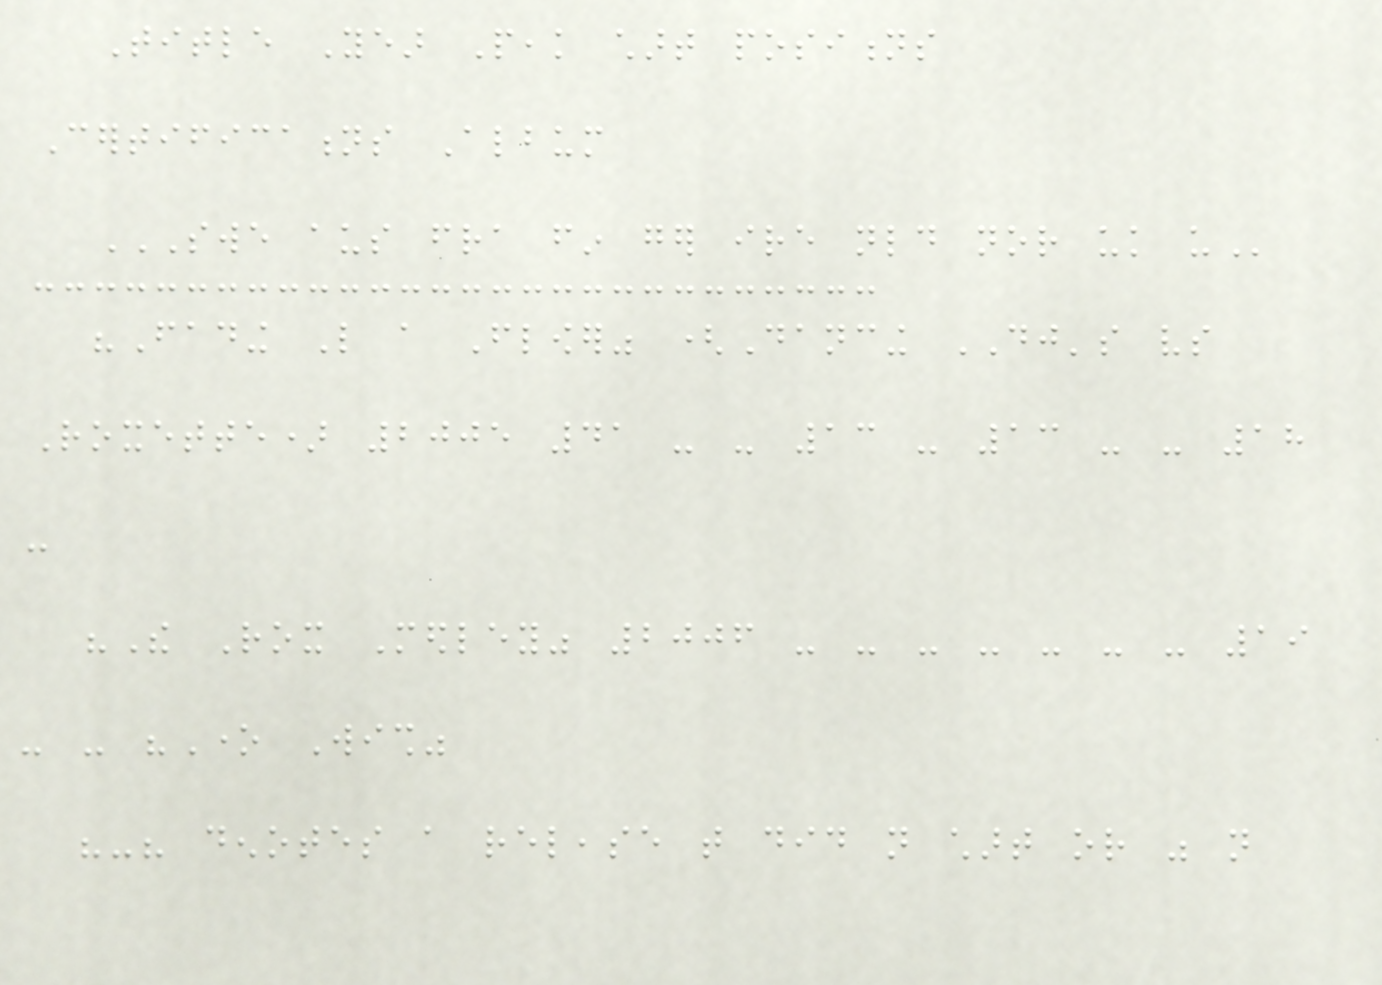Title Year Peak chart positions
Certifications Album
SWE AUS FRA FIN GER IRE NLD NOR UK US
"Fading Like a Flower" (Dancing DJ's vs
Roxette) 2005 41 - - 13 - 13 - - 18
-
"The Rox Medley" 2006 - - - - - - - 19
- - "One Wish"
"-" denotes a release that did not chart or was not
